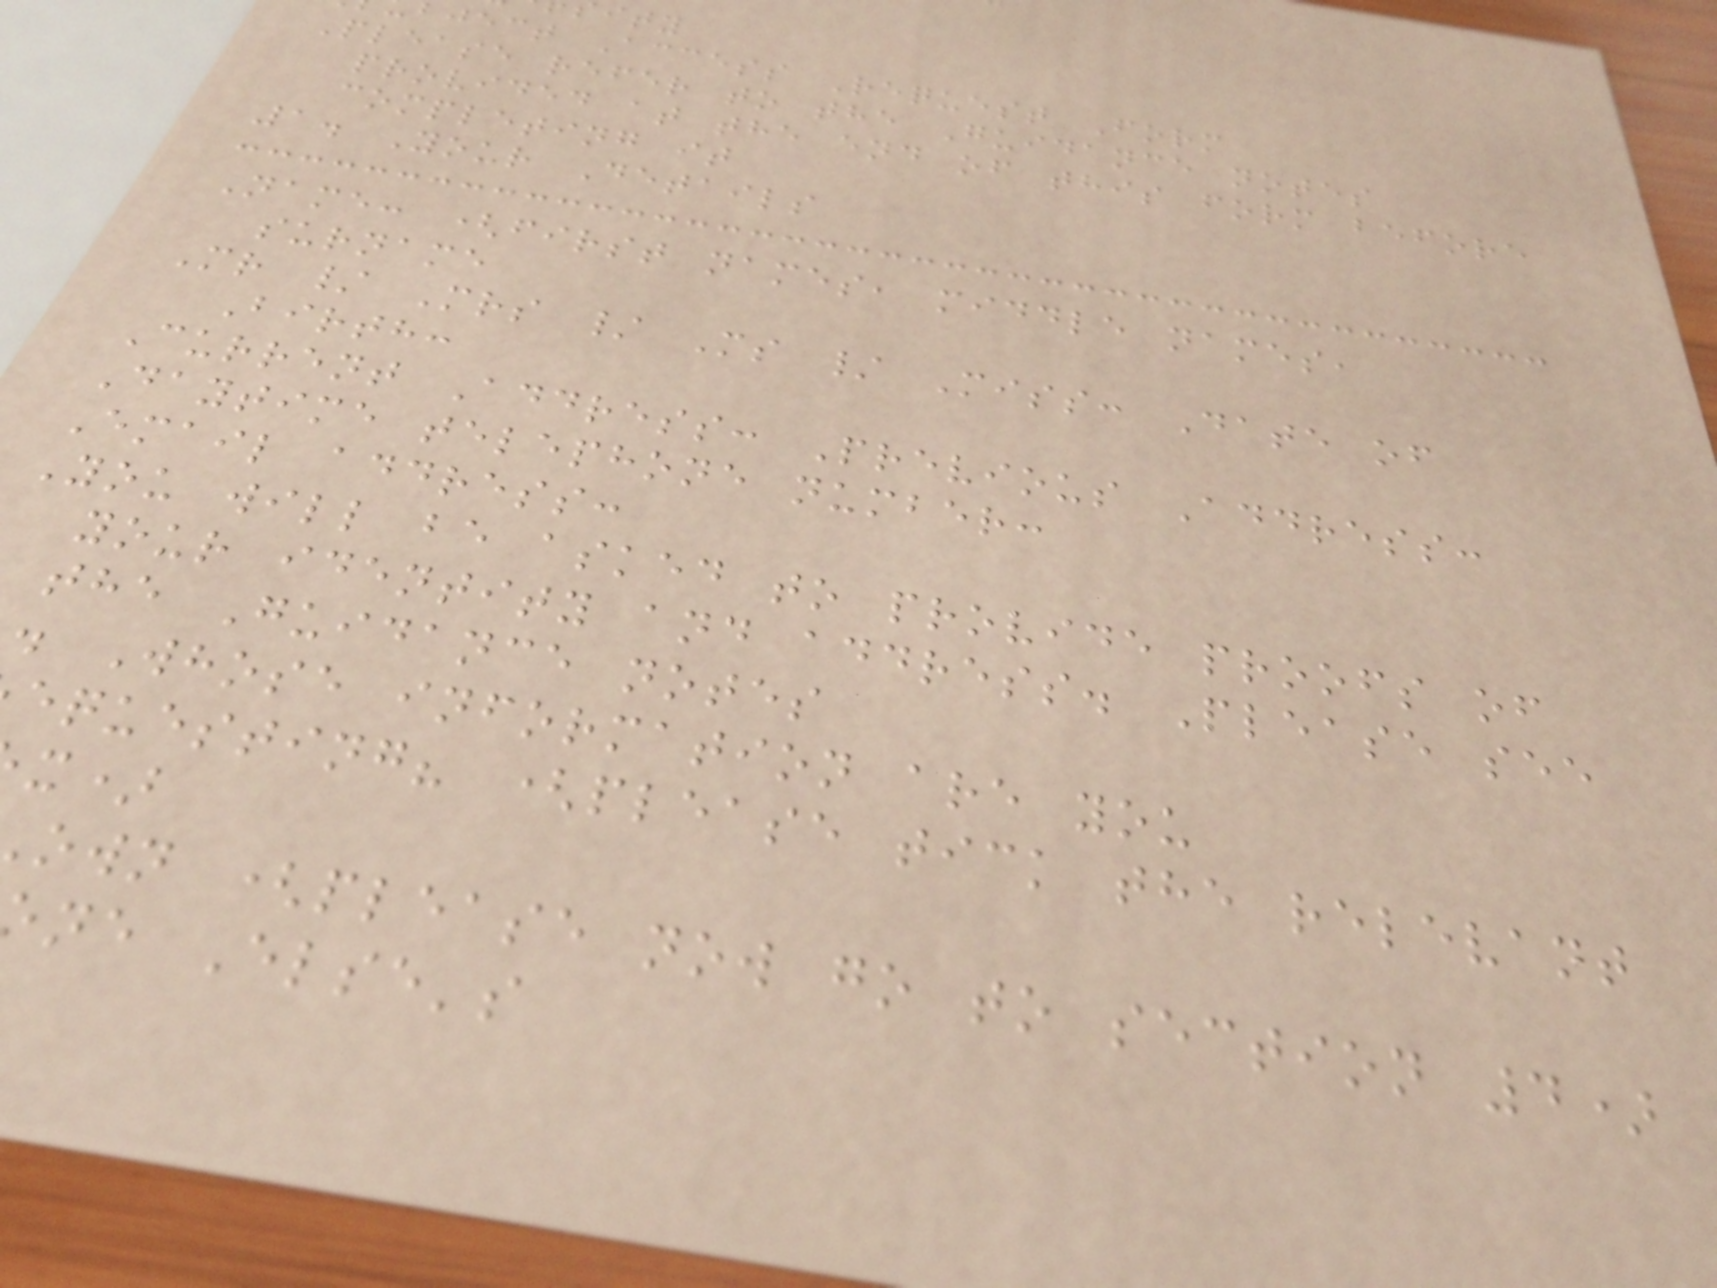ject Access Request Form
Please refer to the Guidance notes
provided at the end of this form before
completing it
1. Your Details
Name: (first names, middle names,
surname
Mr / Mrs / Ms / Miss: Date of
Birth:
Current Address: Previous Address:
Daytime telephone number:
Email address:
You will be asked to provide proofs of
your identity and address. Please see
the Guidance notes
. Whose information are you
equesting? (please tick the relevant
own (please now go to section 4)
ne Else's
